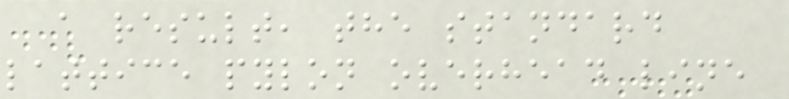a result, the standard
lattice pylon overhead line
